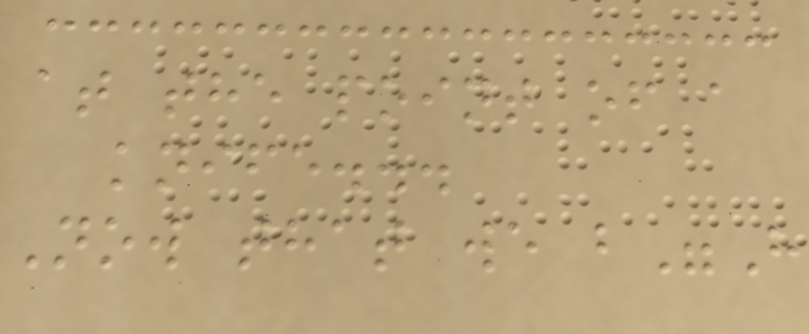at the point of a
knife...
Now that we b"H
